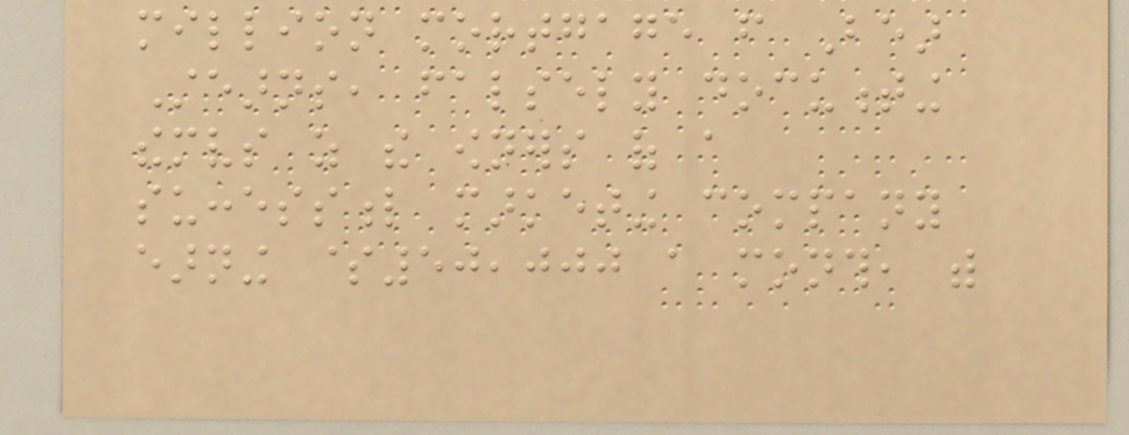million mortgage from Bear
Stearns, falsely documenting
themselves as the owners of a
successful marketing company
earning $50,000 a month, with
